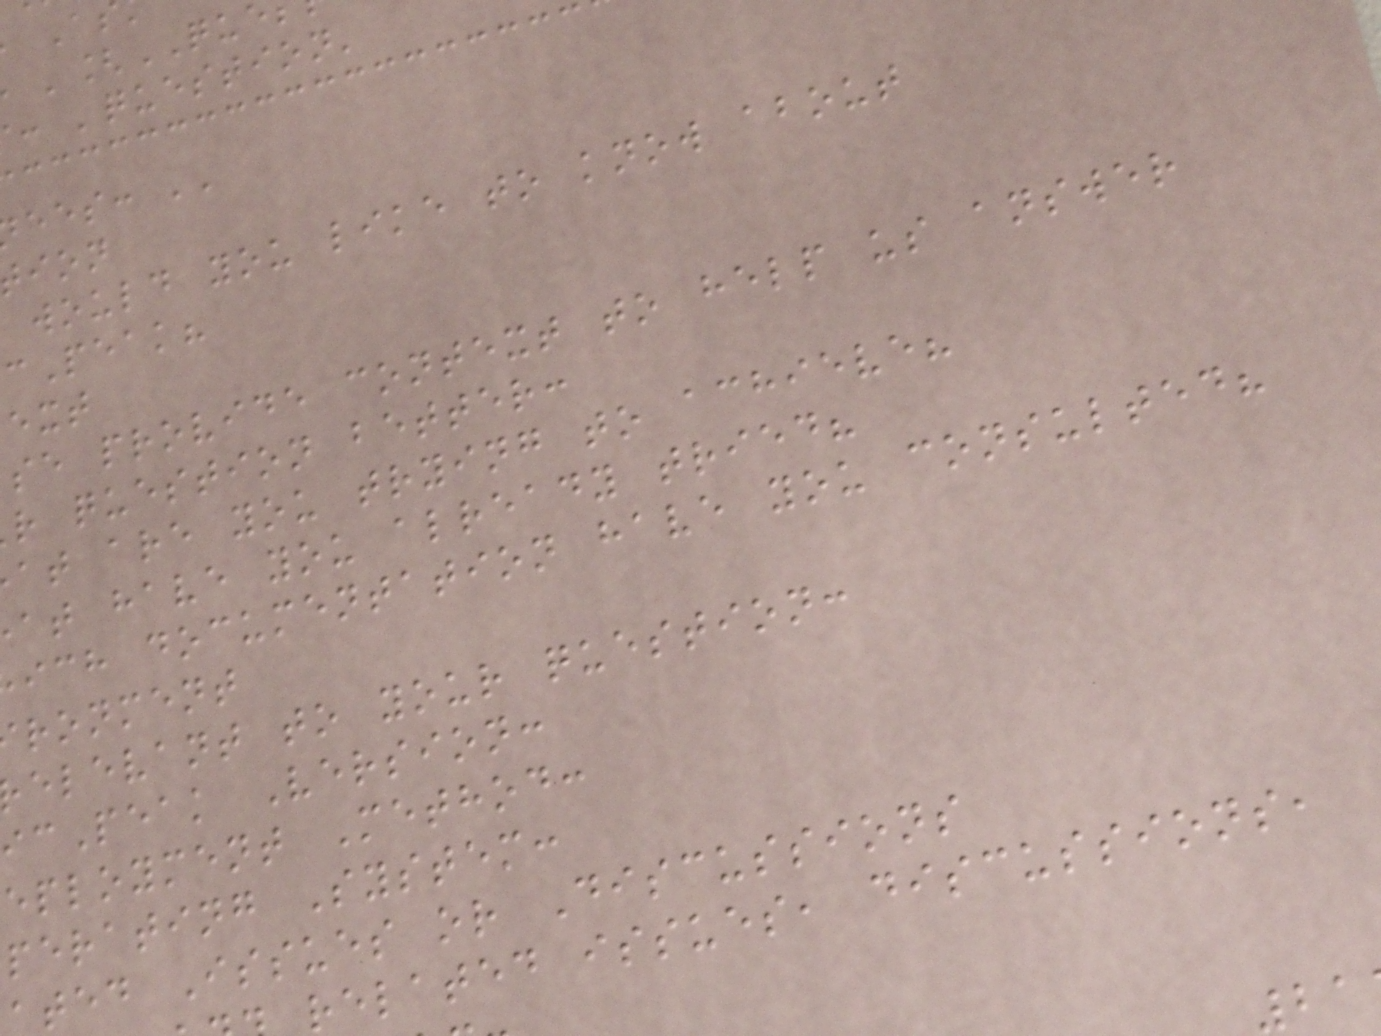'[QUE
: 'question'
ees: ''
would you like to know about
cPeak?
se provide context to help us answer
r question better:
at are you trying to achieve?
at have you already tried?
ich documentation have you consulted?
ronment
elevant to your question:
icPeak Version:
eployment Method:
perating System:
ted Issues or Discussions
related issues, discussions,
